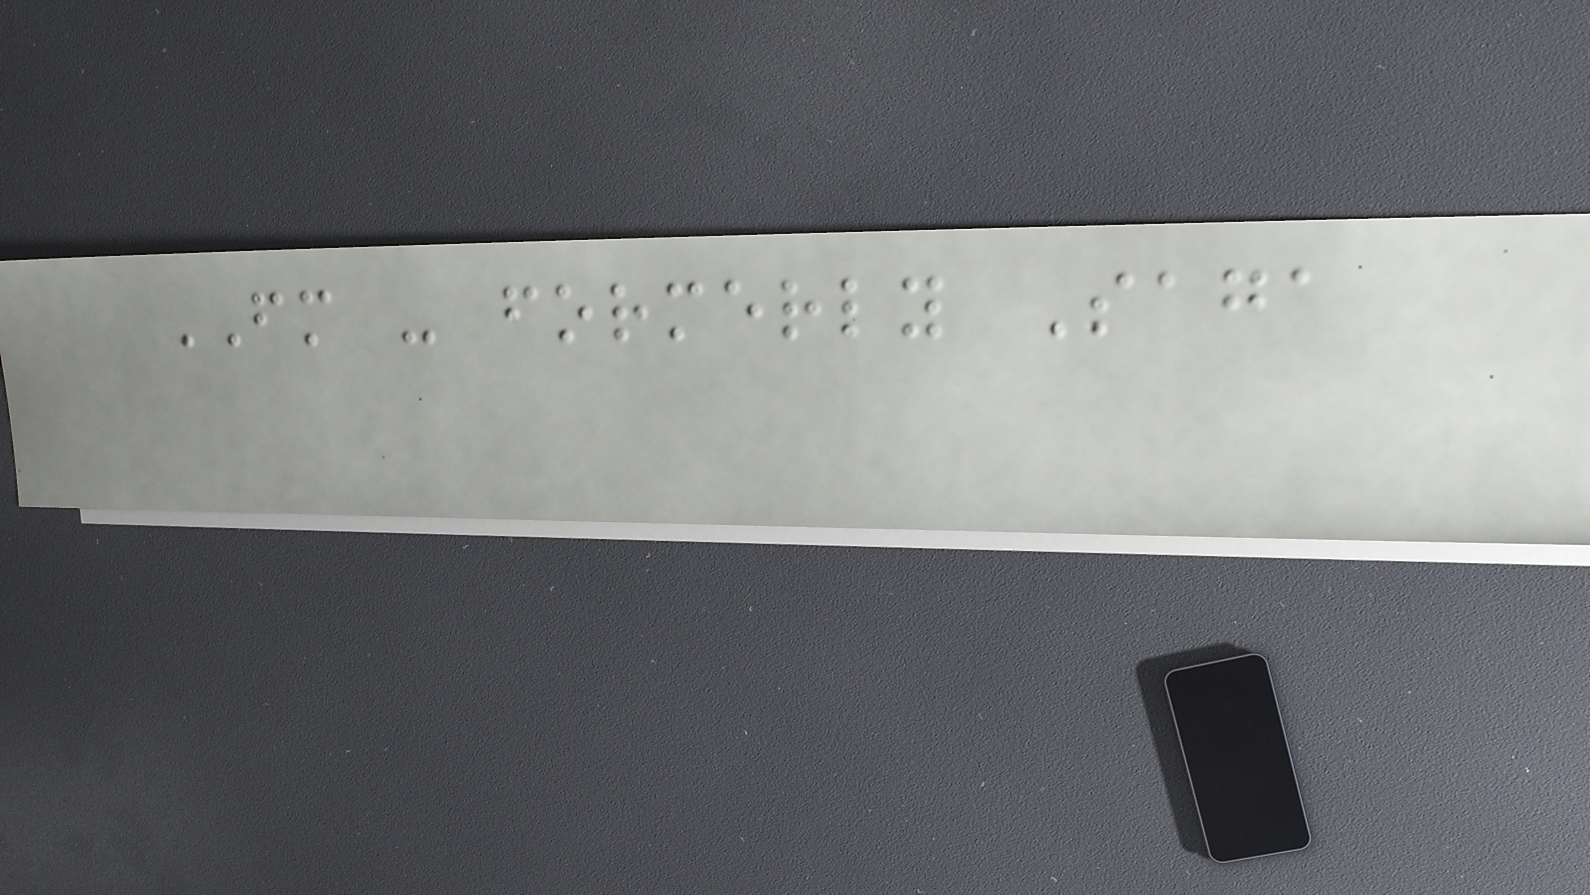FM - formerly Saga
